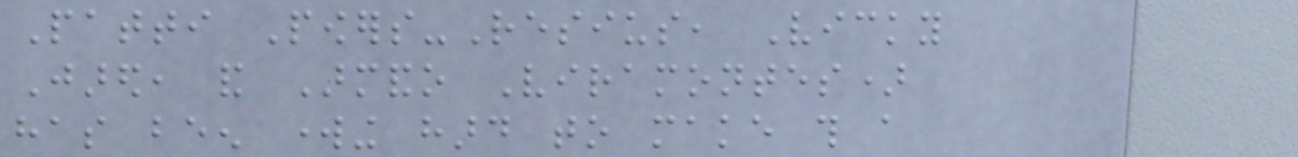Patti Powers-Resius, Vicky
Jared, and Armando Viramontes)
has been working hard to make this a
